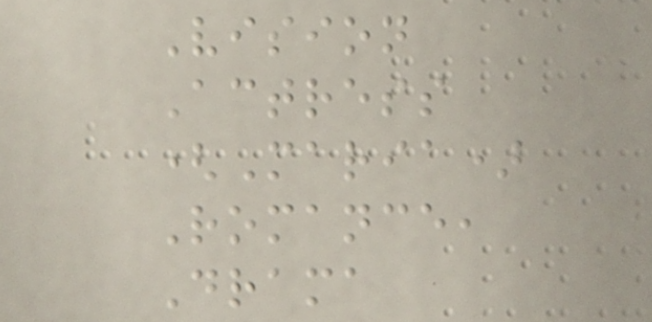Vision
Actress
(Maria)
Romance,
Drama
